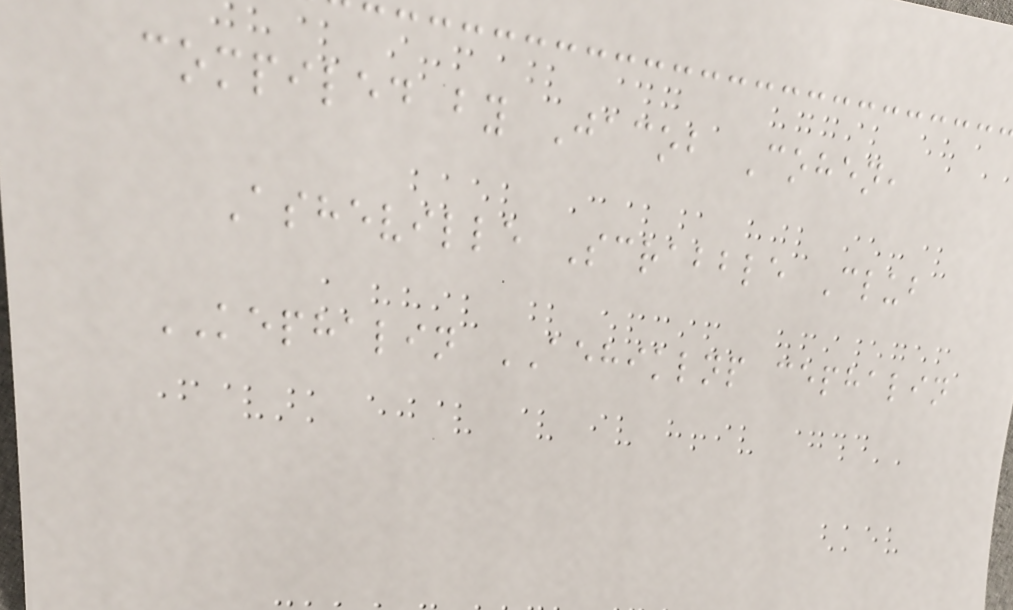compiled by Jacob Cohen,
Asheville Scrabble Club
KEPHALIN AEHIKLNP cephalin
